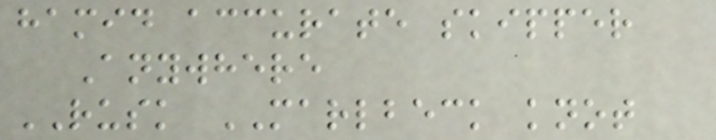hamid accurate skipper
Anywhere
RUSK MARLBECK knot
